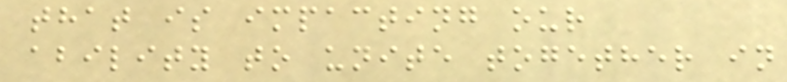that is impacting our
ability to unite together in
